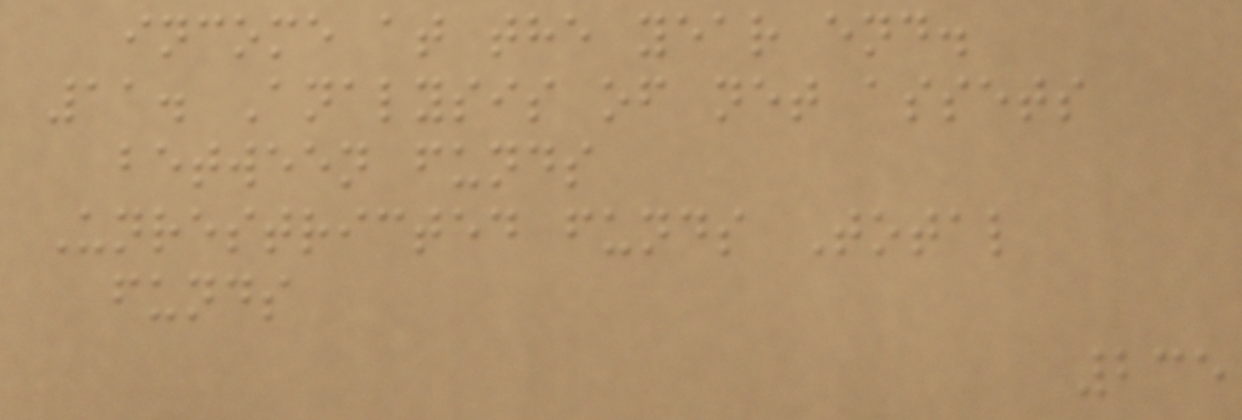income at the year end.
11. Analysis of net assets
between funds
Unrestricted funds Total
funds
235
